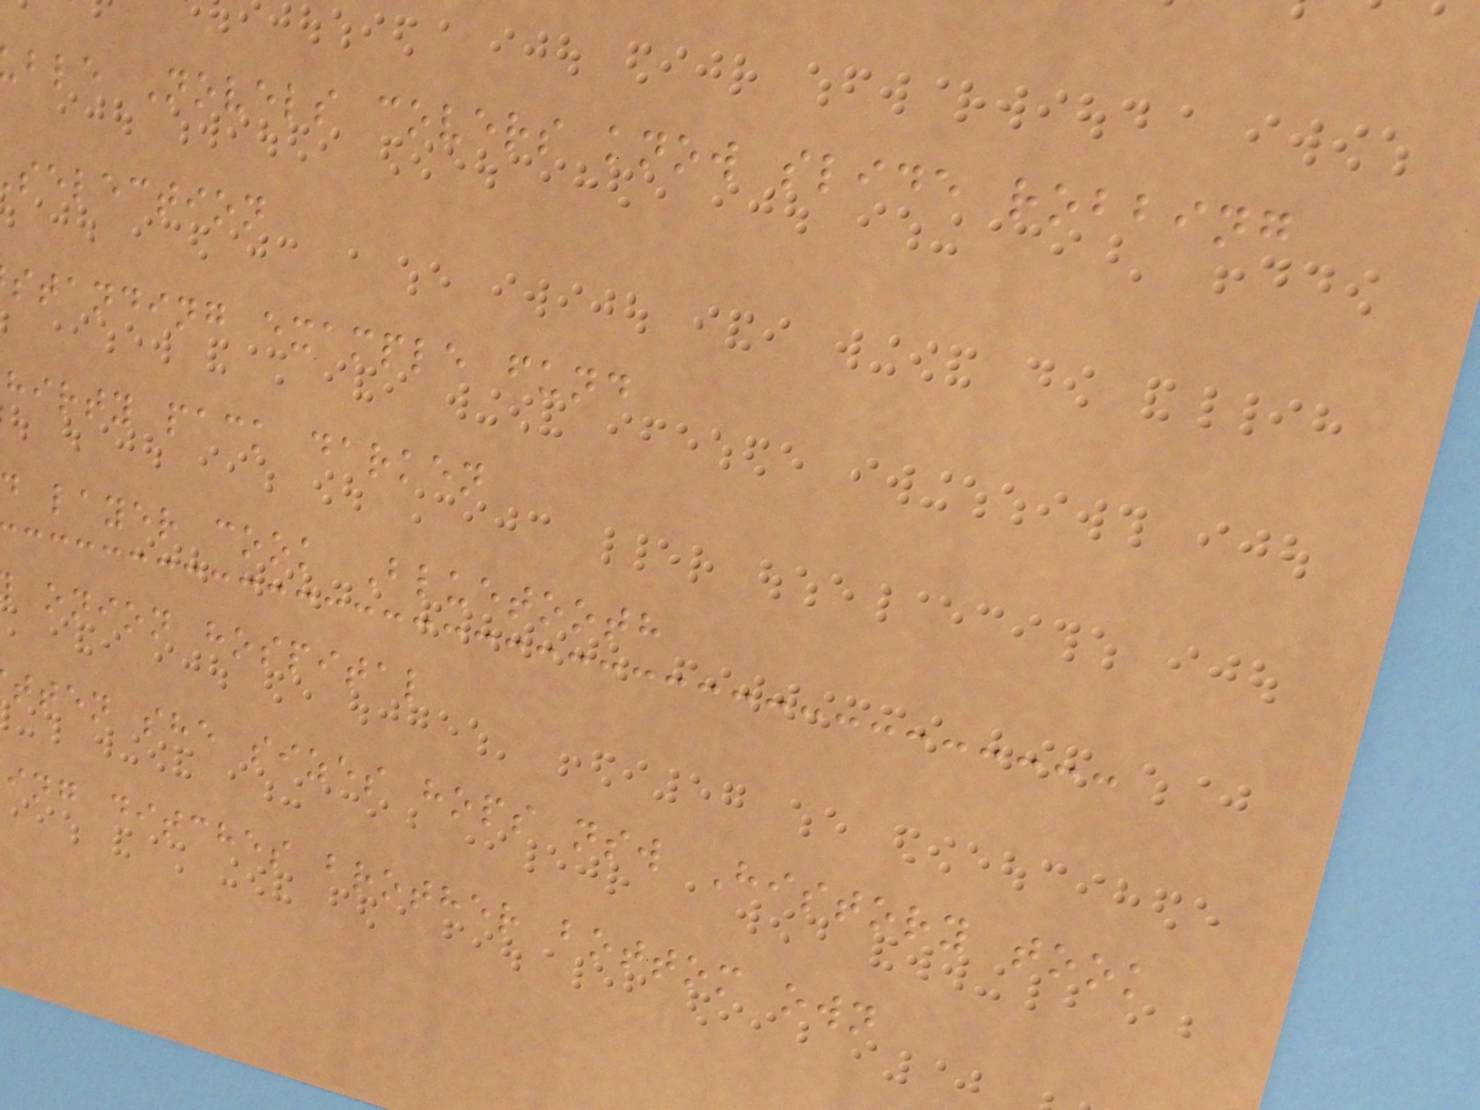ble Novels covers know slide robbing
selection
standing example fund
hirty pack darken
layer cook Bluetooth
onion hospital
tten she sizes hops nsw History took
ing ditches brother bottom own
